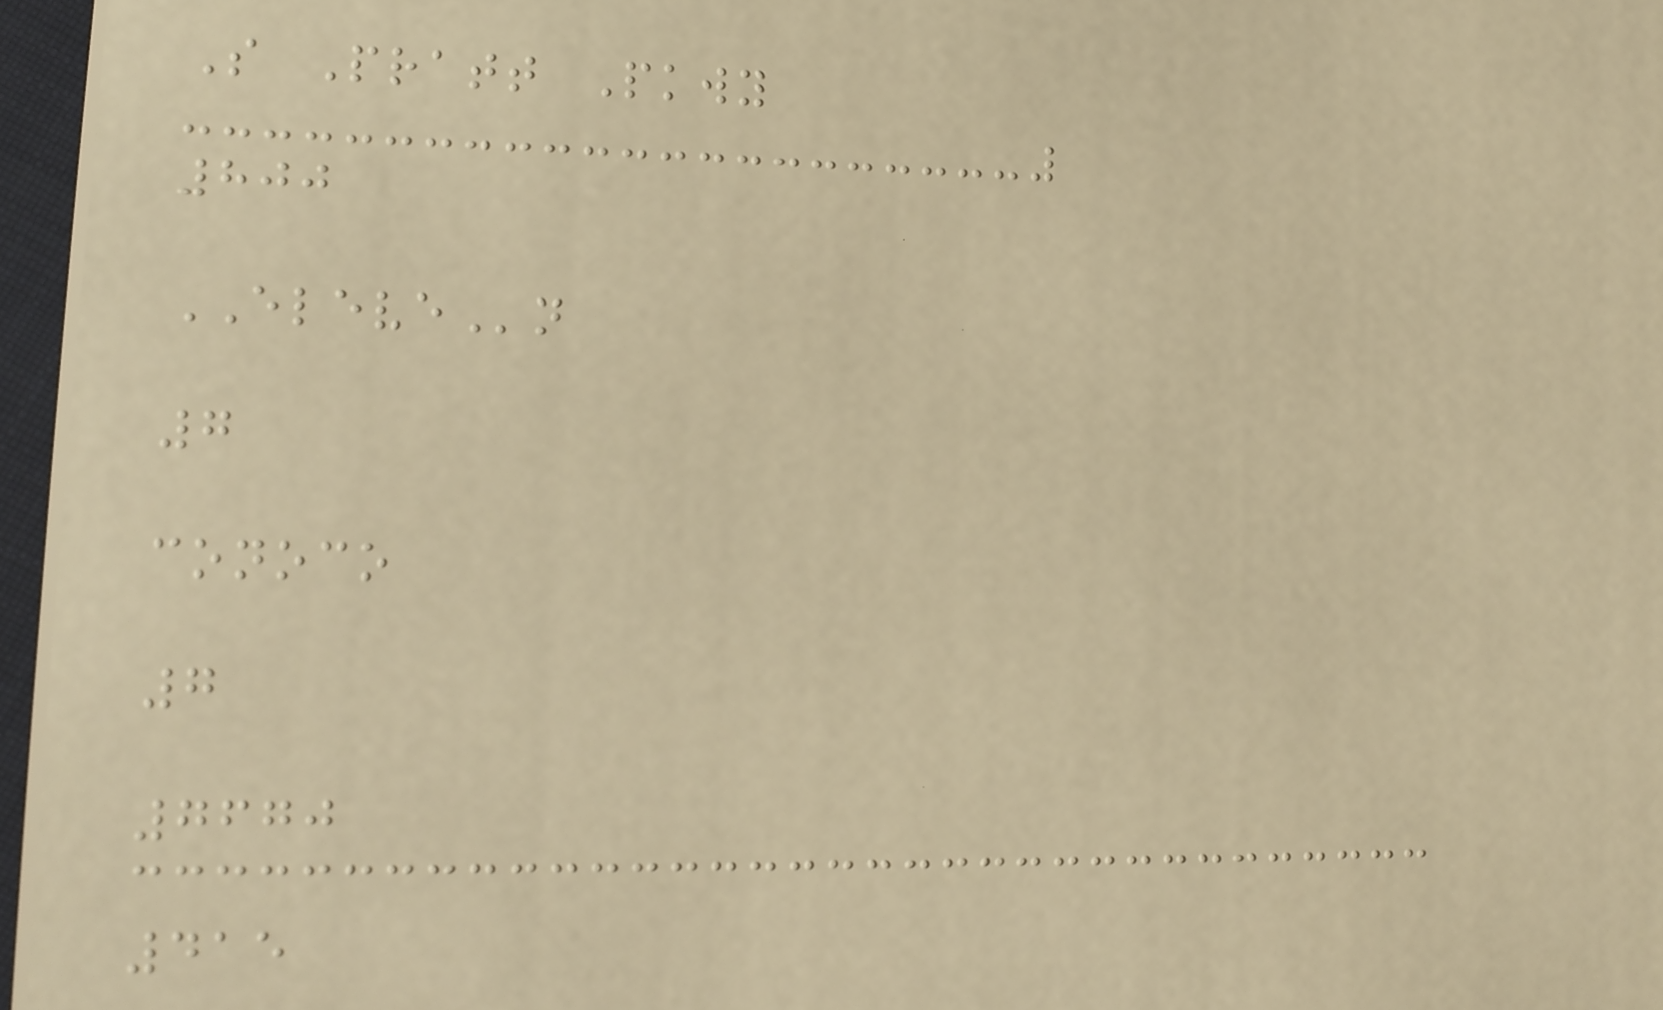S Pratt Pkwy
800
ELEVEn
7
conoco
7
7670
415
